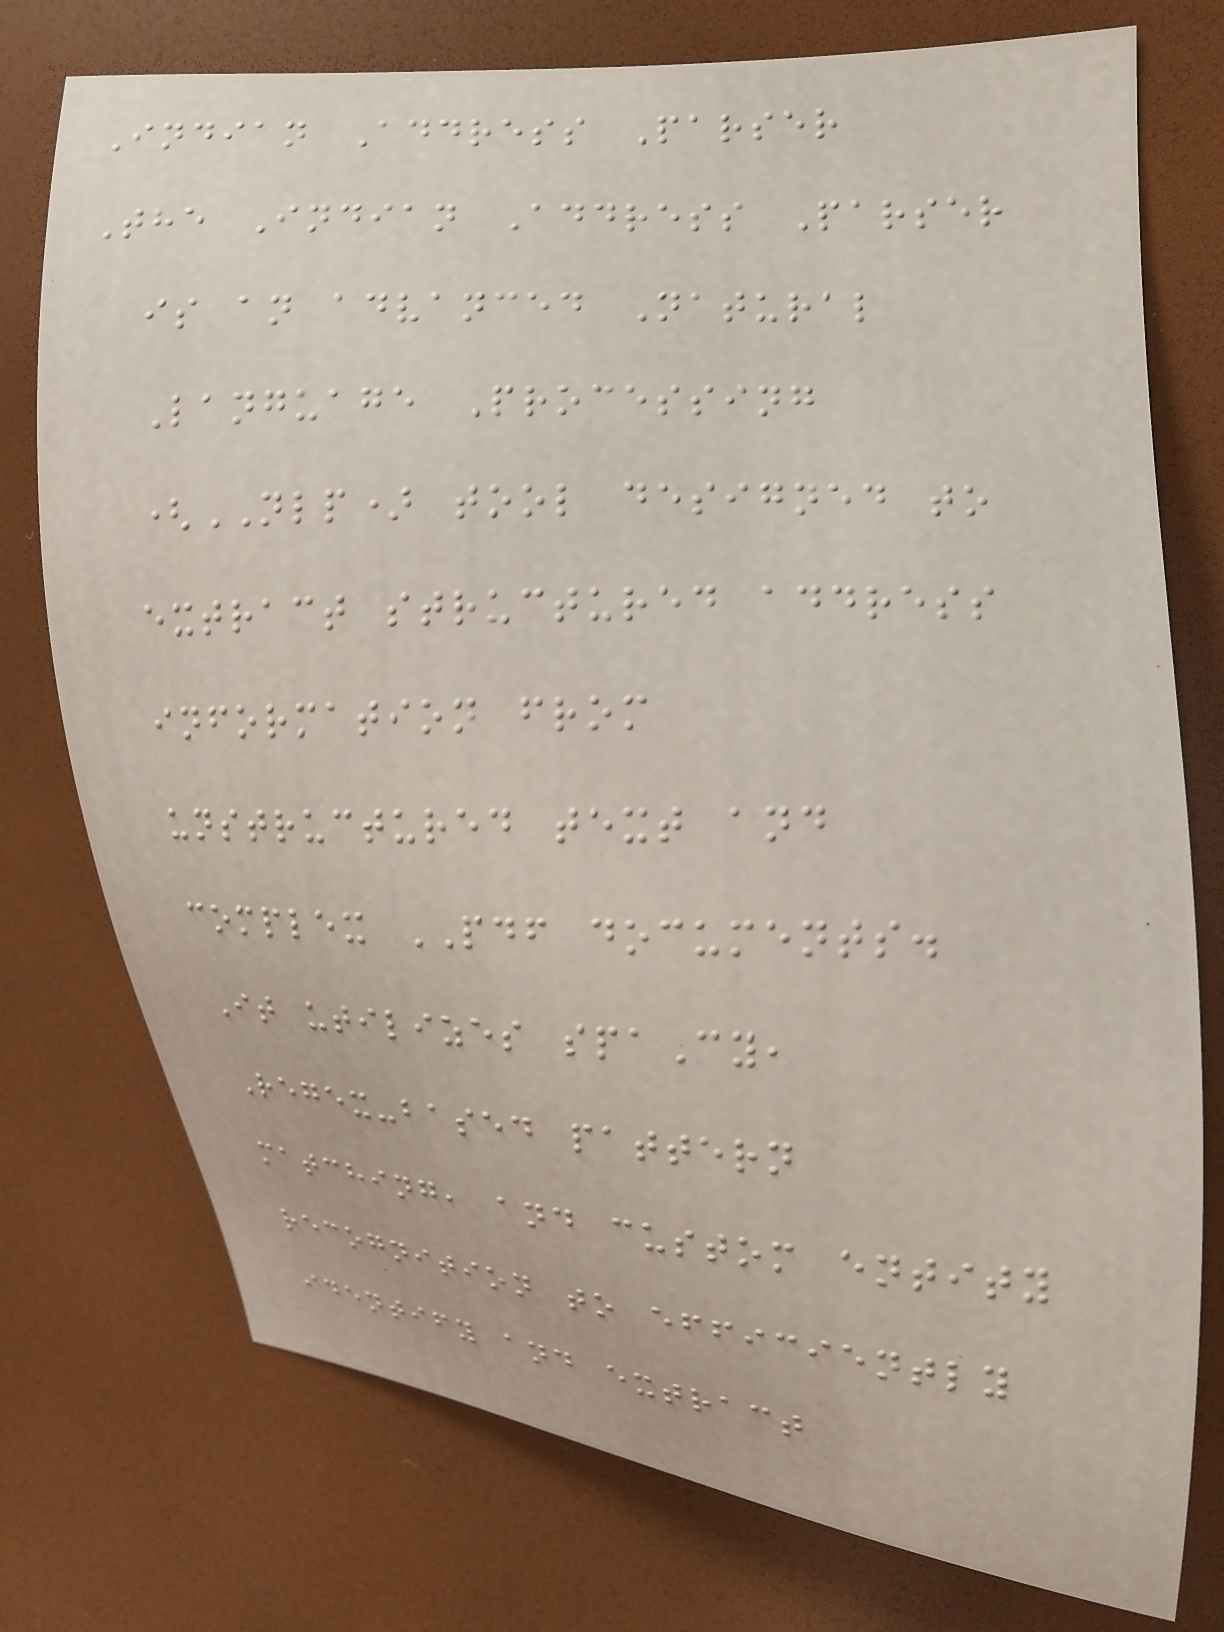Indian Address Parser
The Indian Address Parser
is an advanced Natural
Language Processing
(NLP) tool designed to
extract structured address
information from
unstructured text and
complex PDF documents.
It utilizes spaCy,
Regex-based pattern
matching, and custom entity
recognition to efficiently
identify and extract
